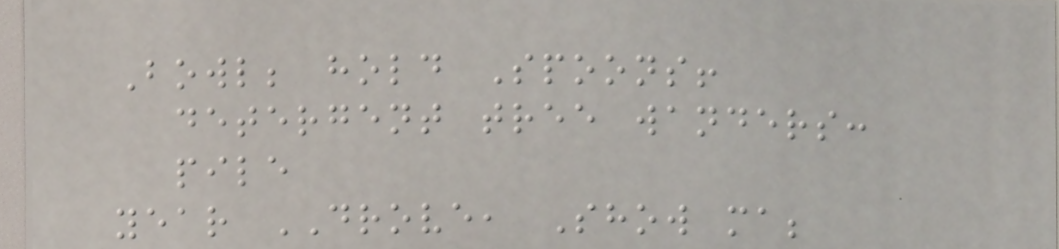Bowl; hold Spoons!
detergent tree wanders:
pile
year DROVE, Show ma;
